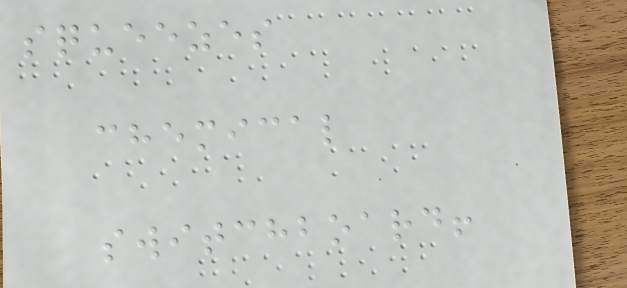squeezes
chemical
switchboard!
